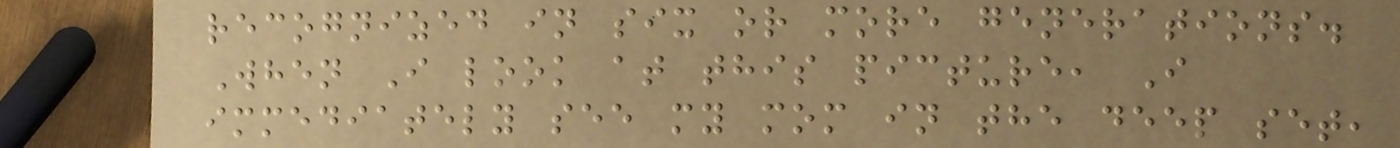recognized in six or more generations.
When I look at this picture, I
immediately see my mom in the deep set,
